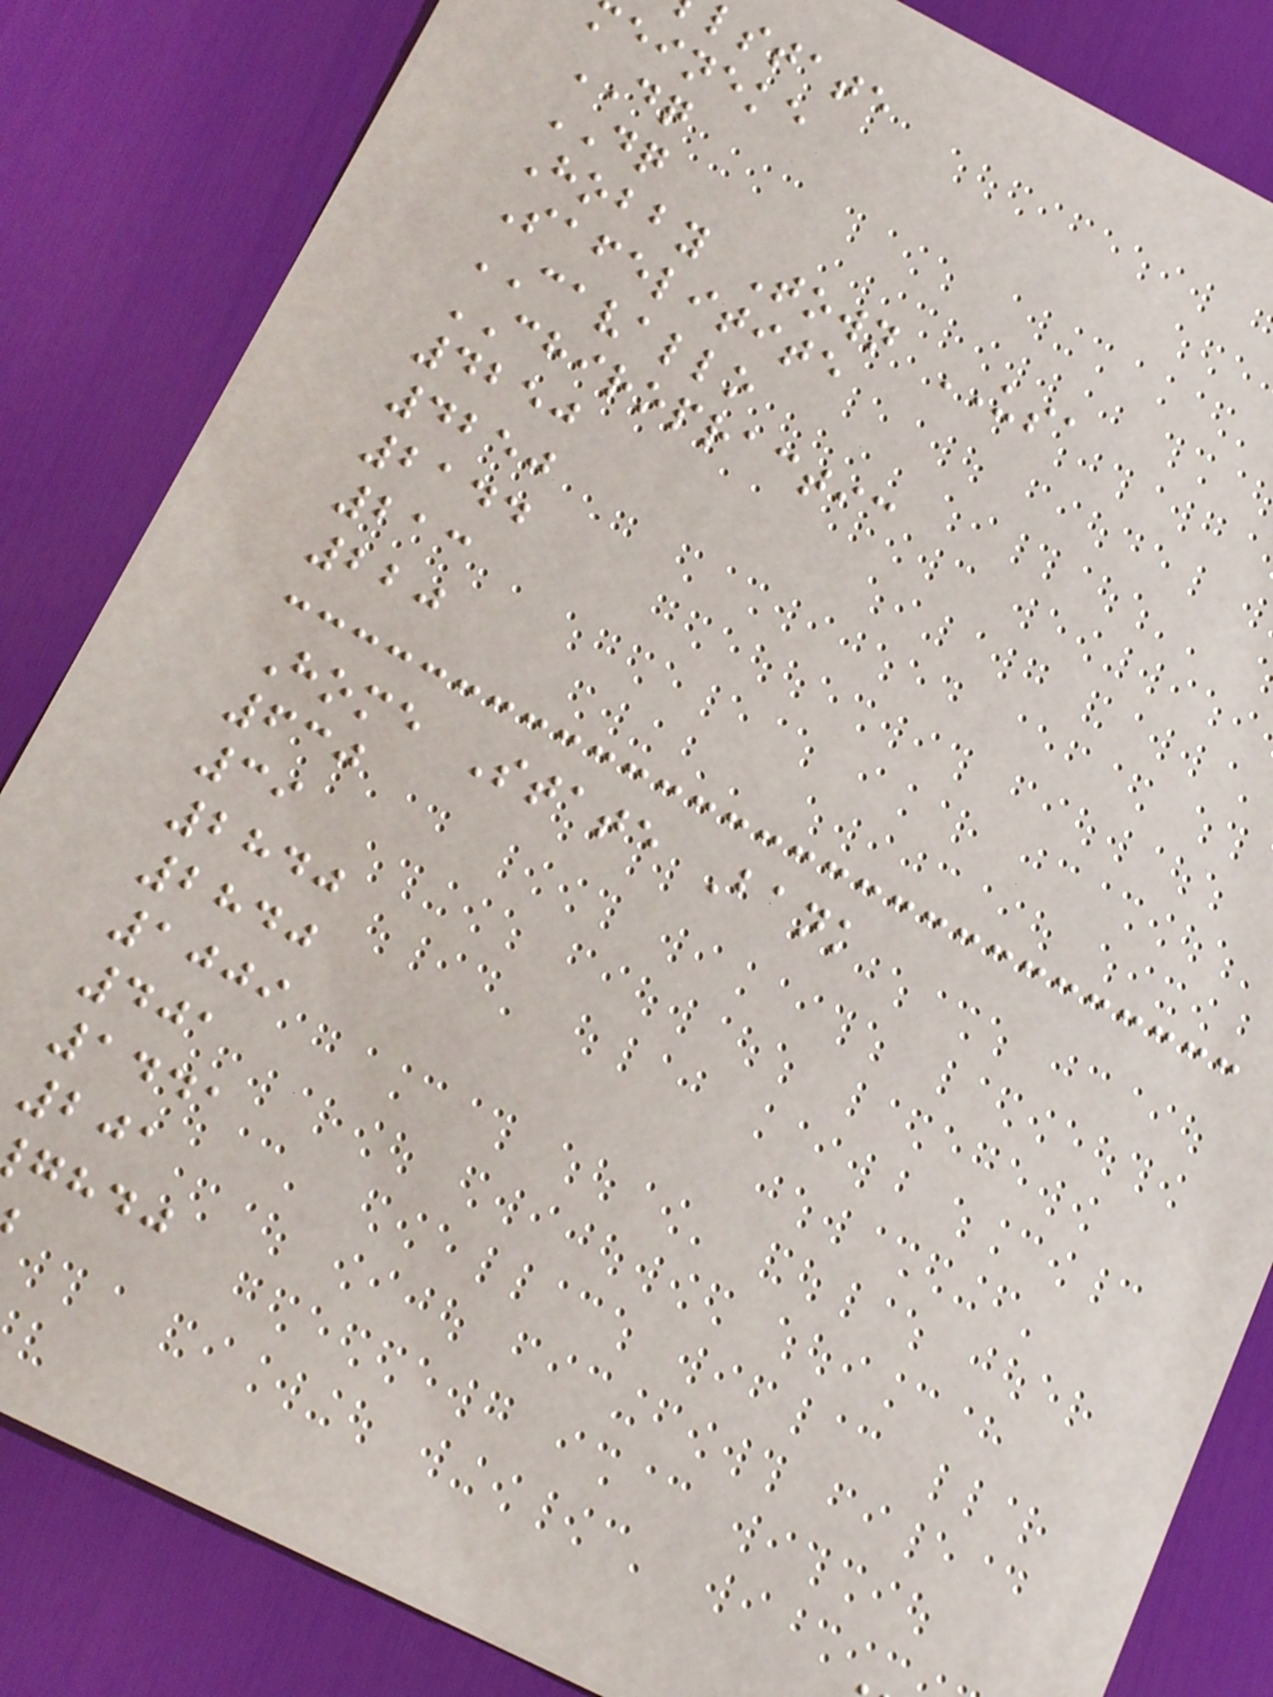lstate
eineke
DQ
DQ
Hobby Town USA
Safelitite
CAVALLO
CHIROPRACTIC
4250
4250
2144
213
220
Home State Bank
630
39
2840
2840
1009
401
1441
201
ghdj
